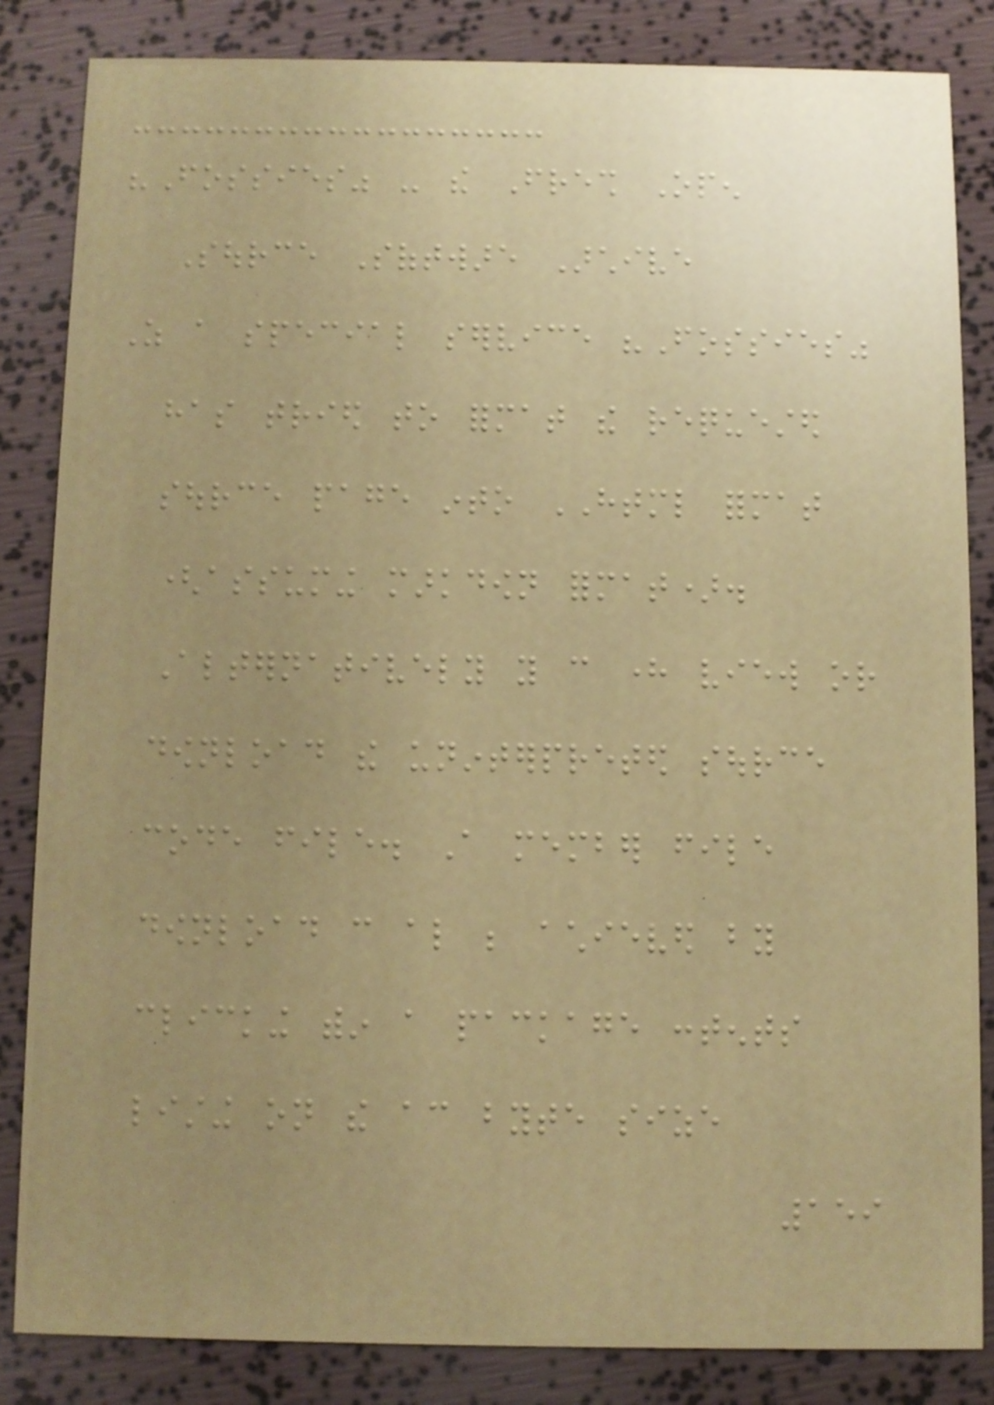"Fossies" - the Fresh Open
Source Software Archive
As a special service "Fossies"
has tried to format the requested
source page into HTML format
(assuming markdown format).
Alternatively you can here view or
download the uninterpreted source
code file. A member file
download can also be achieved by
clicking within a package contents
listing on the according byte size
159
